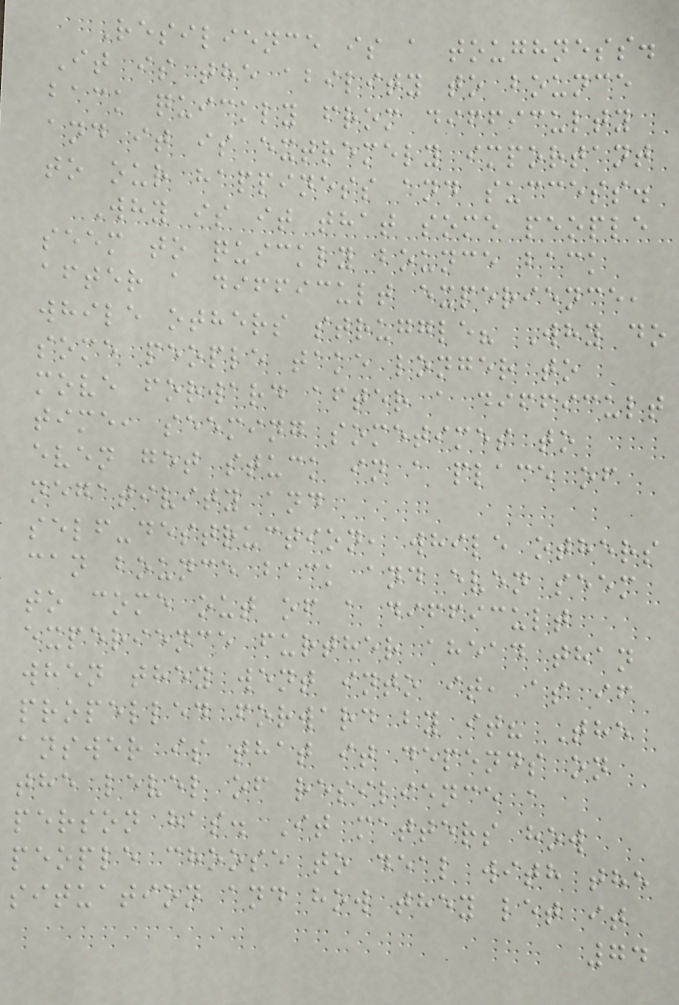Resilience is a toughness.
It is the ability to bounce
back quickly from difficulty
and it is extremely important
to our happiness and success.
Why is it that some people
seem to quickly bounce back
after a difficult experience,
while others struggle? Why do
some people take longer to
move forward after a difficult
time, seeming sometimes to
even get stuck in a place of
negativity and
self-destruction, while others
can bounce back and even seem
to come out of a difficult
experience further ahead than
when they went into it, as if
propelled forward by it? The
answer is that it depends on
the level of resilience a
person has. It matters how
people choose to deal with the
situation and how they let it
74
